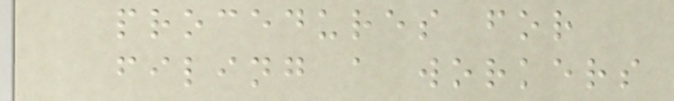procedures for
filing a workers
